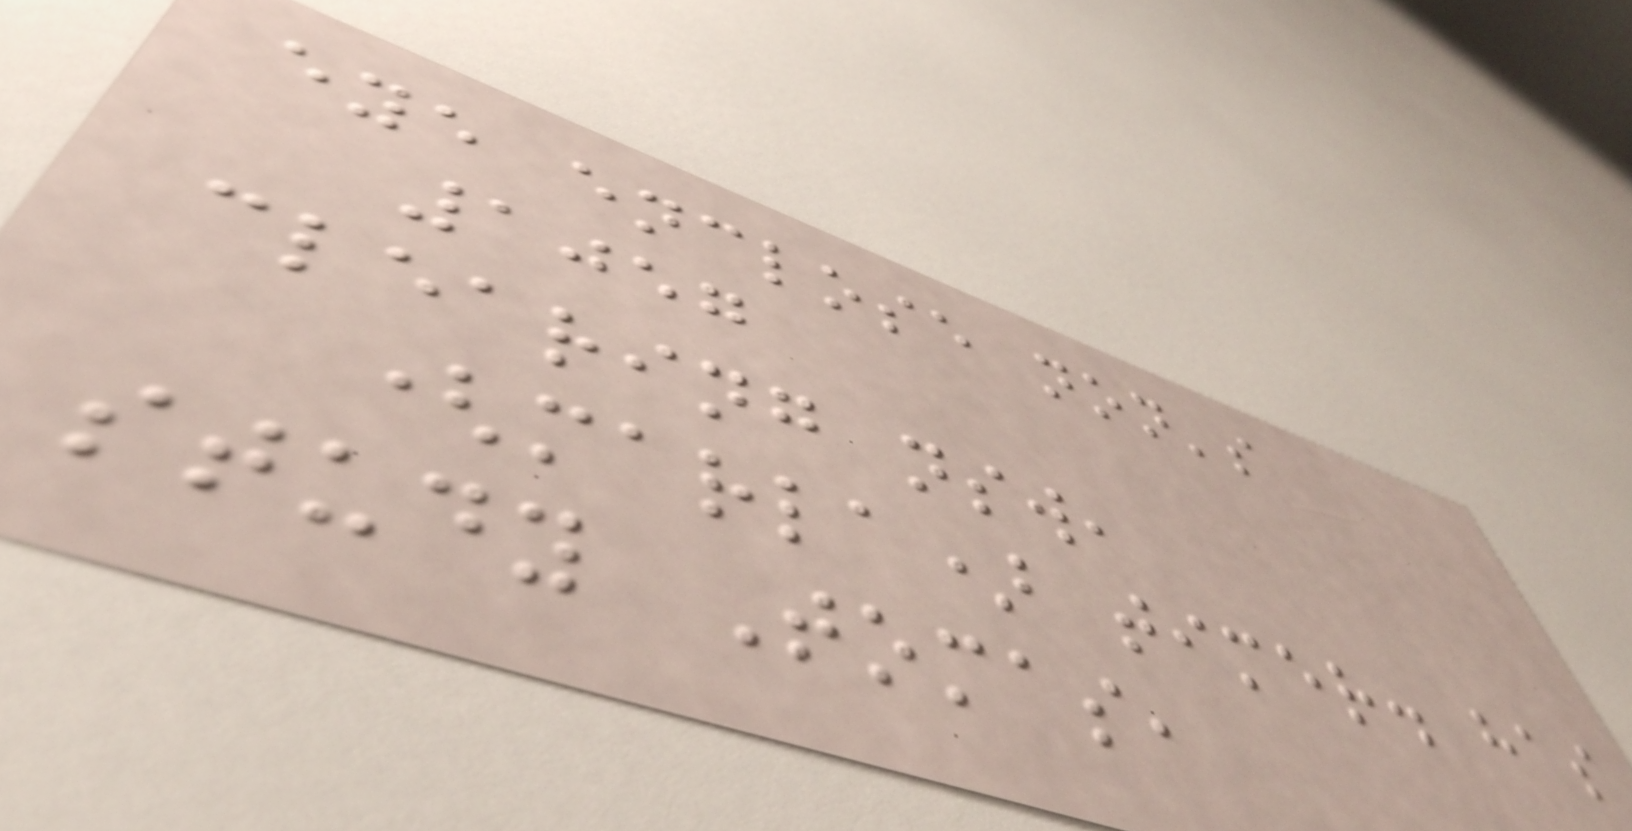eye enclose non's
1057
clearing nsw,
(marla) timer. has
study Tomas,
